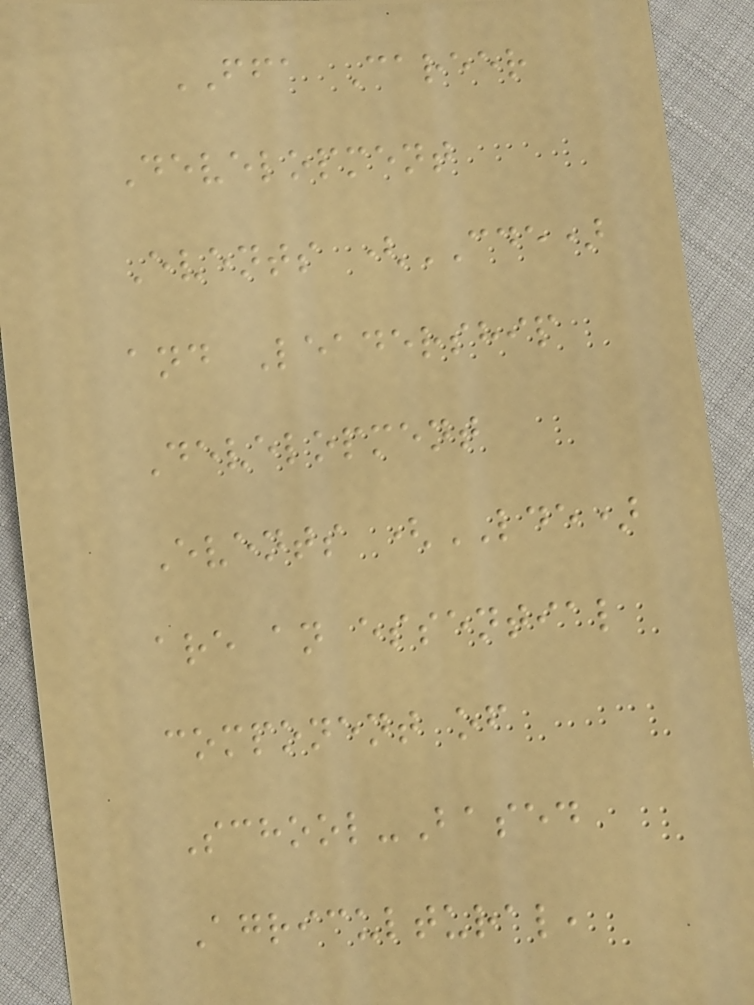FFA Career
Development
Events (CDE)
and Leadership
Development
Events (LDE)
are an essential
component of
School-Based
Agricultural,
